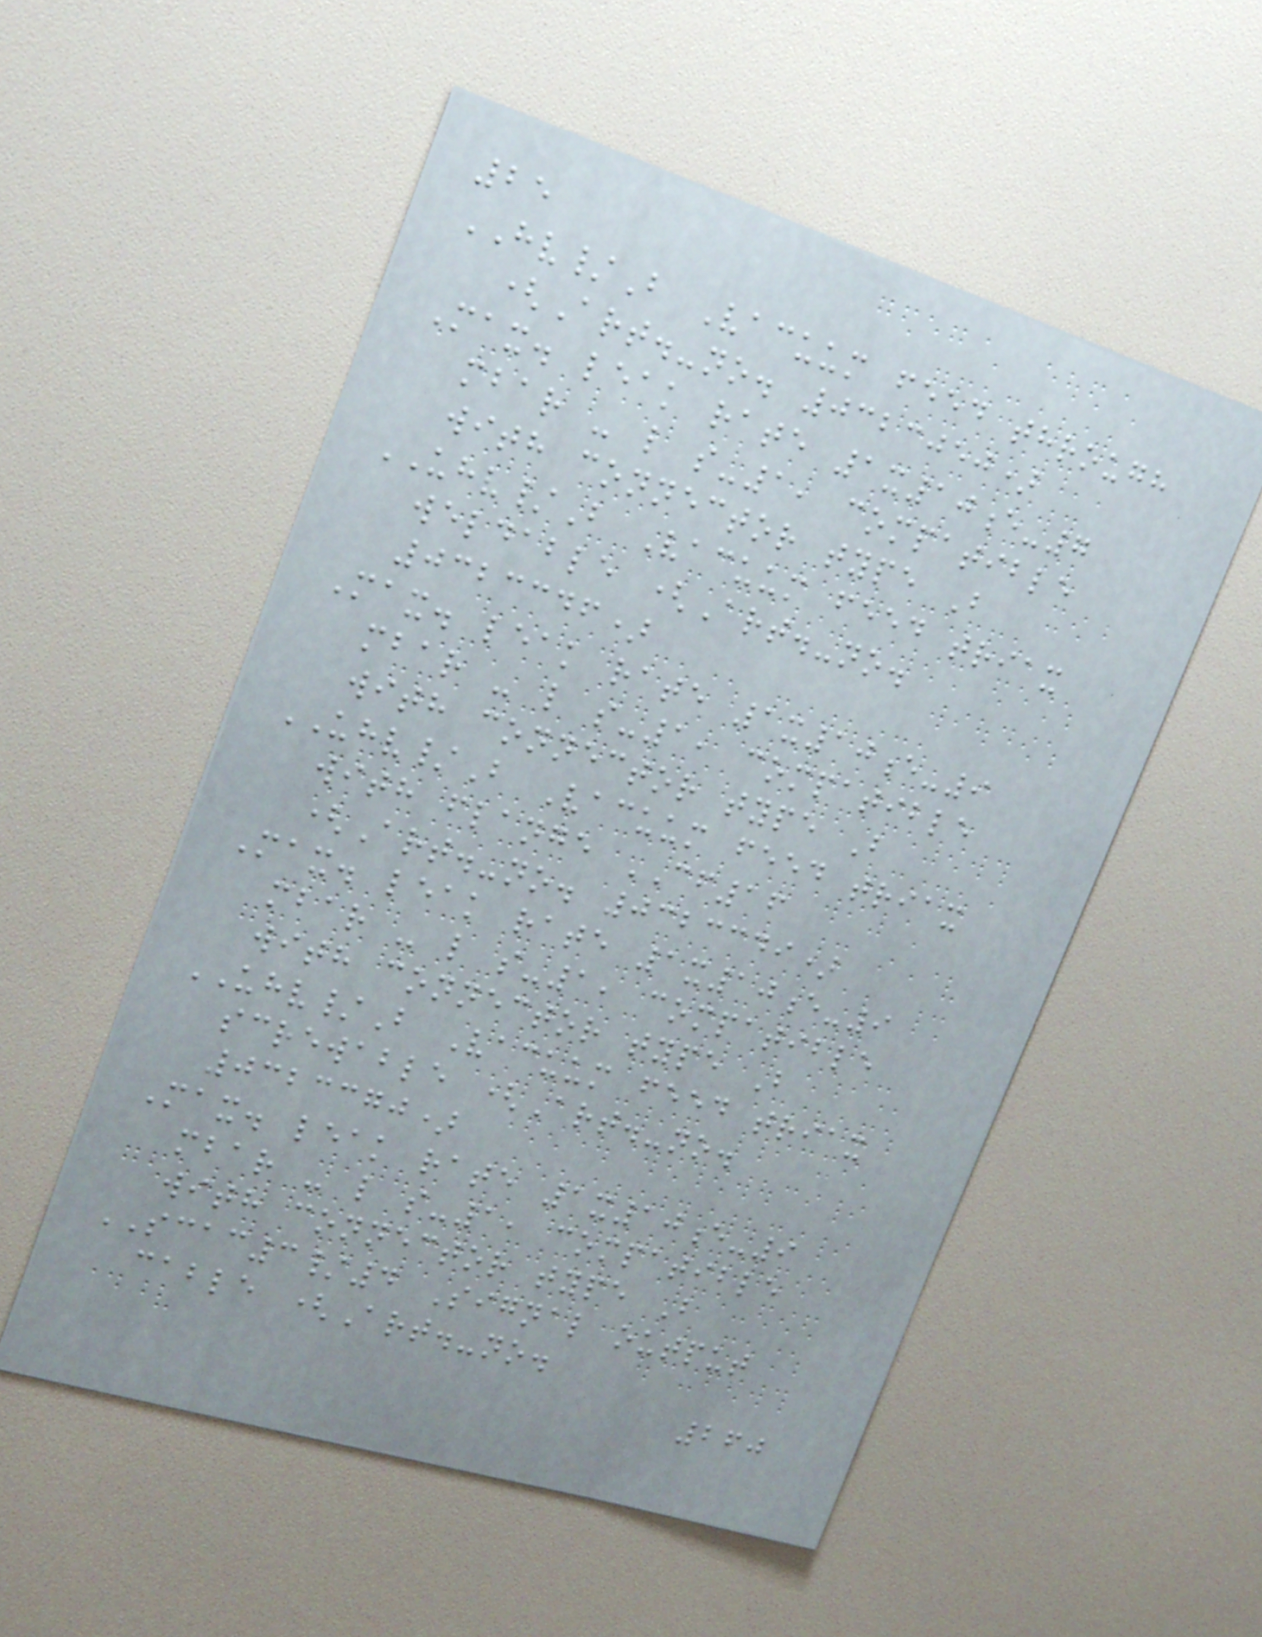25
HV/B Vacuum feed through
(Art.-no. 0323050)
Max. leak rate 1x10e-7
mbar - l s-1, compatible
with connector type B
UHV/B Vacuum feed triax
weldable (Art.-no.
0323346)
Max. leak rate 1x10e-9
mbar - l s-1, compatible
with connector type B
UHV/B Vacuum feed triax
with flange CF16
(Art.-no. 0323349)
Max. leak rate 1x10e-9
mbar - l s-1, compatible
with connector type B
UHV/B Vacuum feed triax
screwable (Art.-no.
0323370)
Max. leak rate 1x10e-9
mbar - l s-1, compatible
with connector type B
SCAC3/4 Signal output
cable (Art.-no.
260
